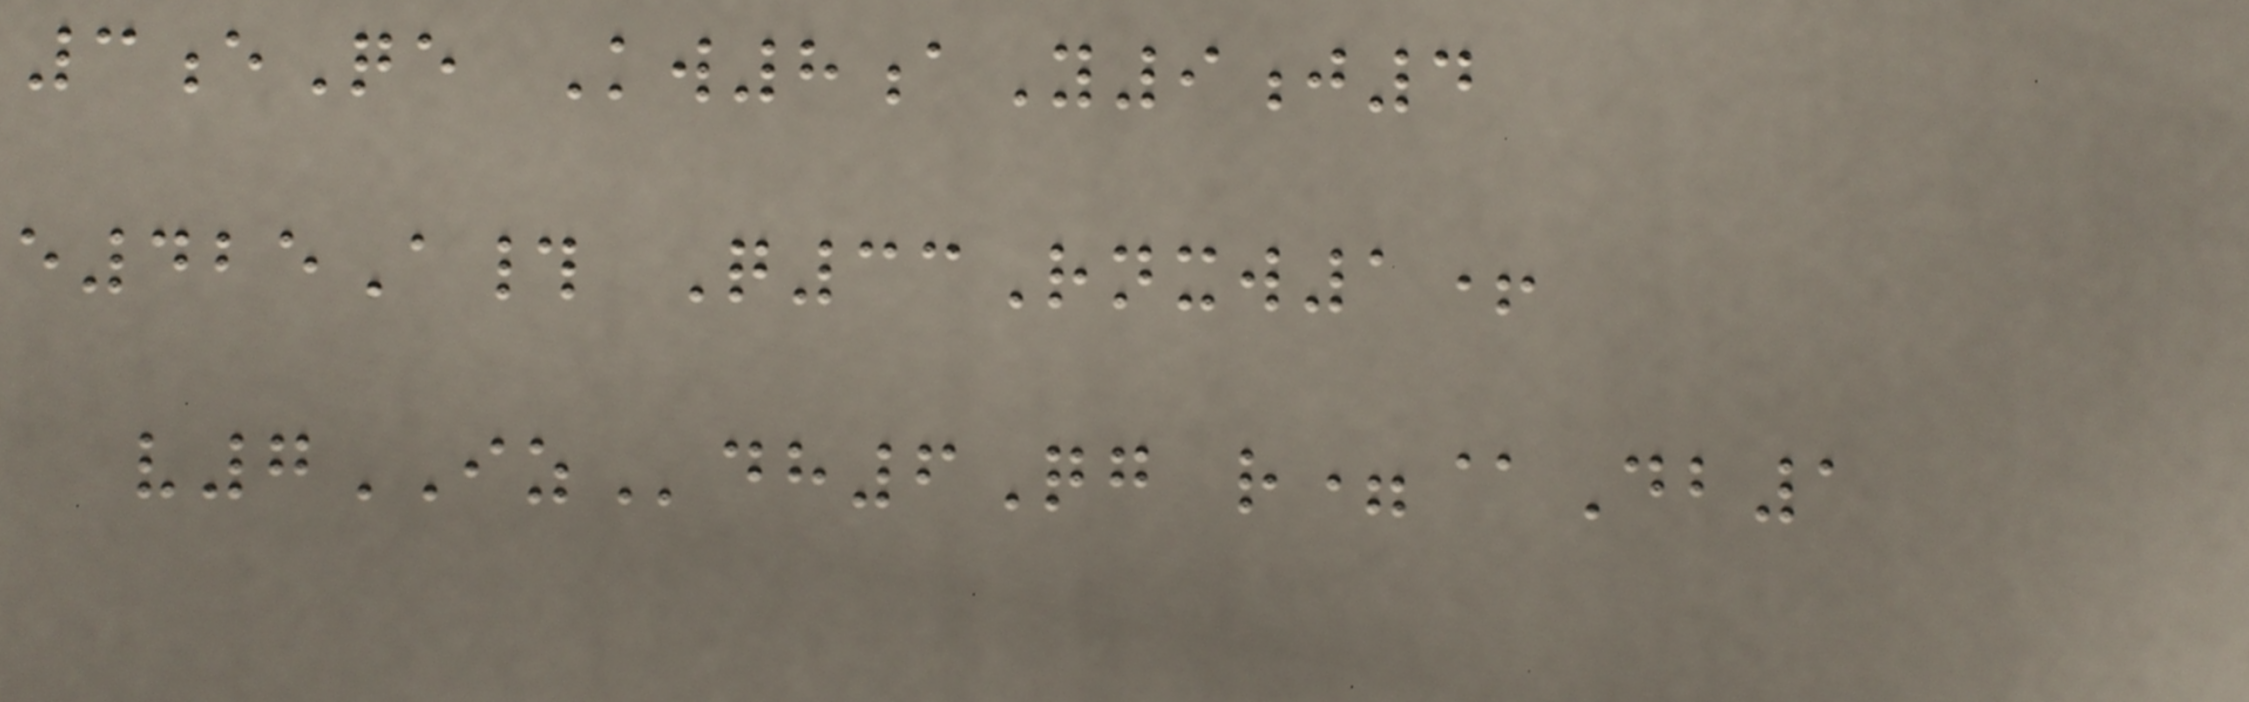3eQe Kw8aY9j4
e425A# Q33Rnxw1+
v7IZdh6Qg r=@Db1
